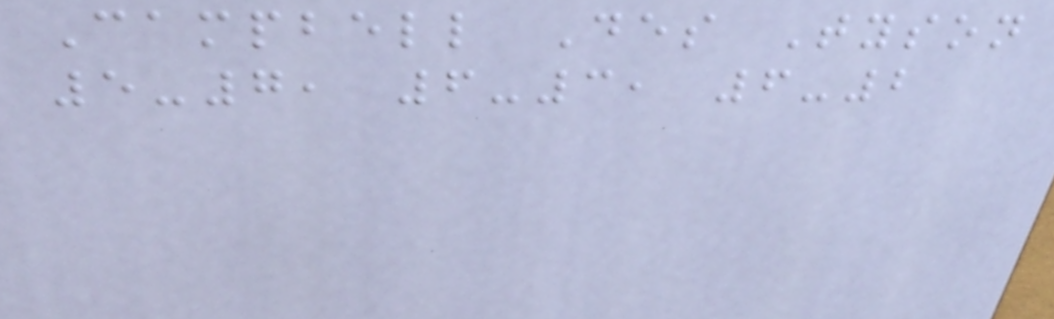Campbell Des Tyson
5-7, 6-3, 6-2
